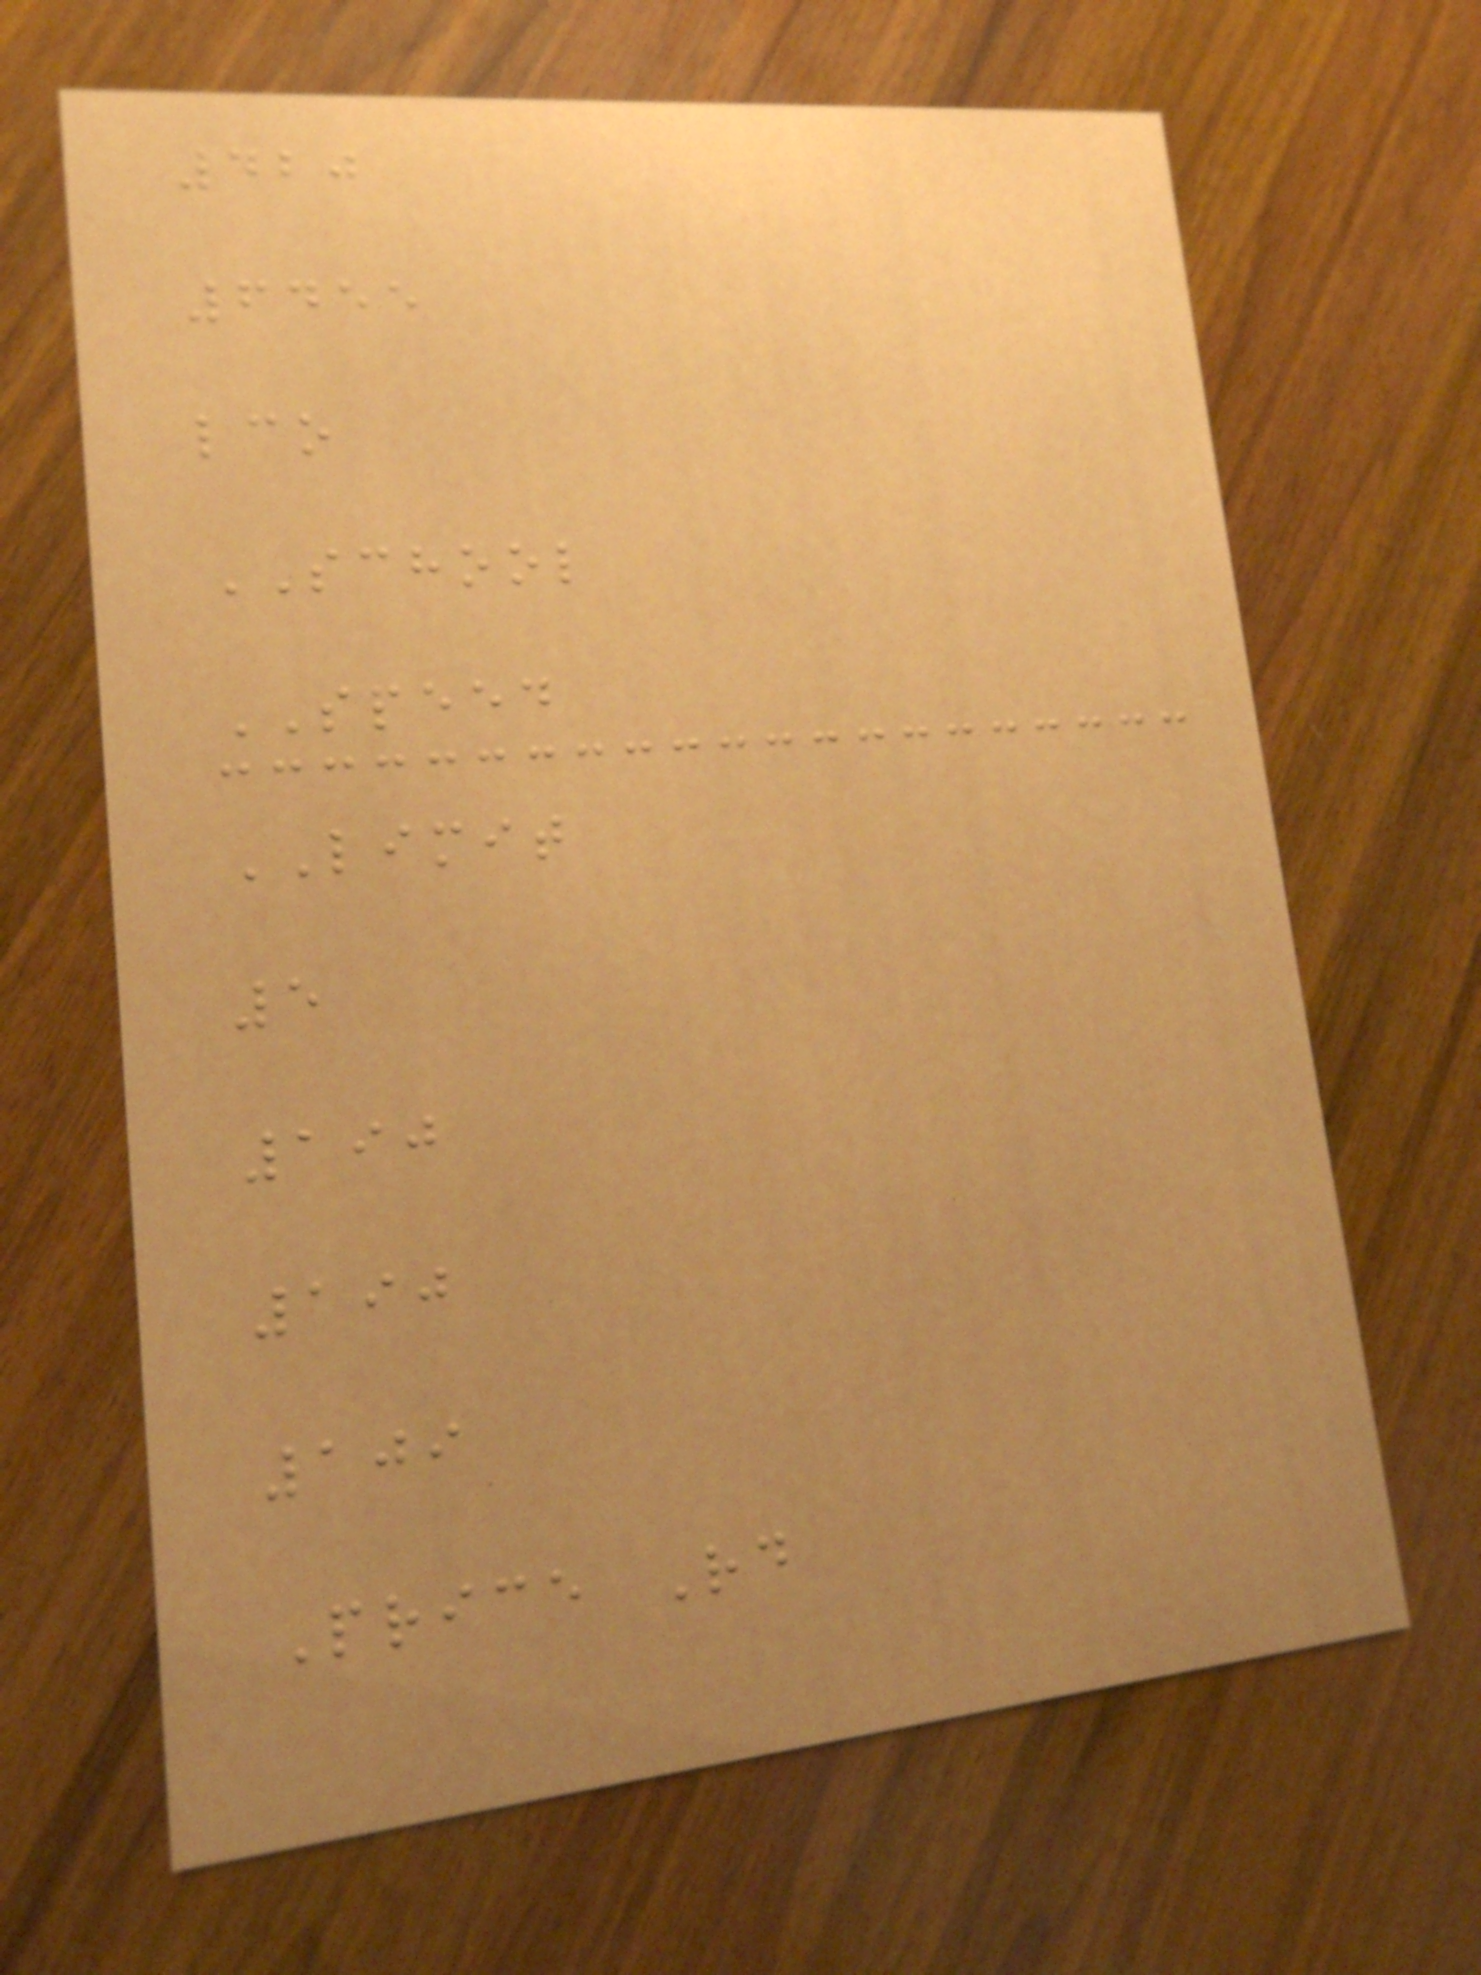420
6455
lco
SCHOOL
SPEED
LIMIT
5
190
190
109
Price Rd
